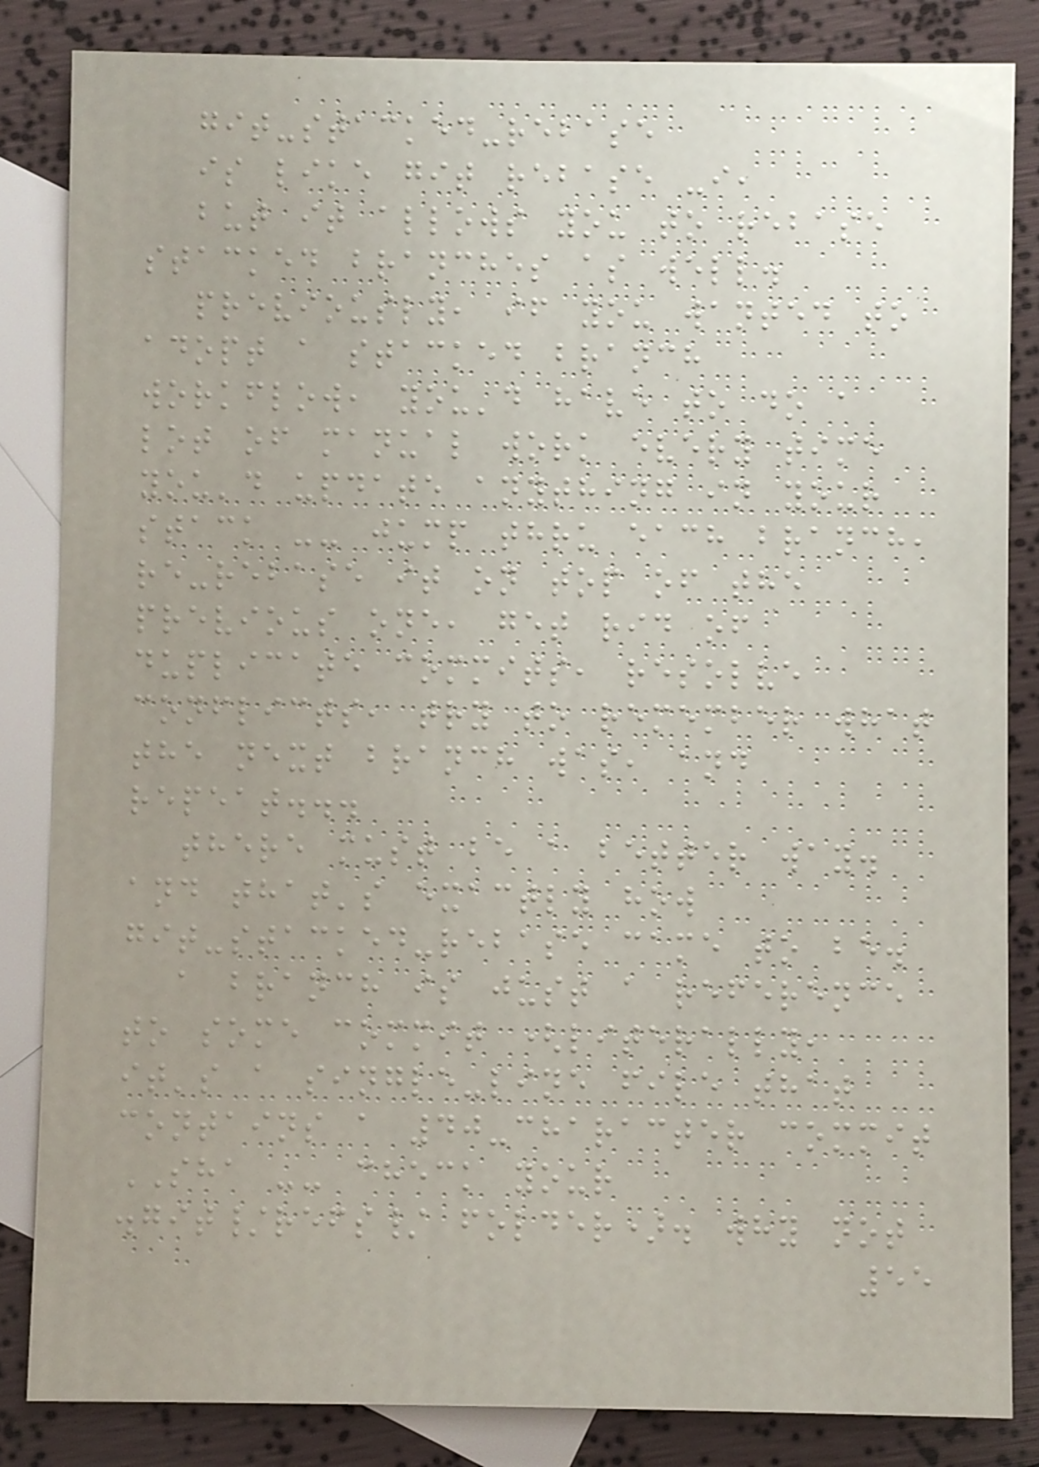git-stacked-rebase
is like git rebase -i,
but it allows you to rebase
stacked branches as well.
previously, if you wanted to
adopt a stacked branch
workflow, you'd have to do a
lot of manual work every time
you'd update anything in your
stack -- jump thru each branch,
re-rebase it on top of the
previous one, get rid of
duplicate commits, resolve
conflicts, try to remember what
the next branch was, and
repeat...
there must be a better way.
and that's exactly how
git-stacked-rebase came to be.
a branch is just a reference
to some commit (literally,
it's a single-line file that
contains a 40-character commit
SHA -- check your
.git/refs/ folder). why not
55
